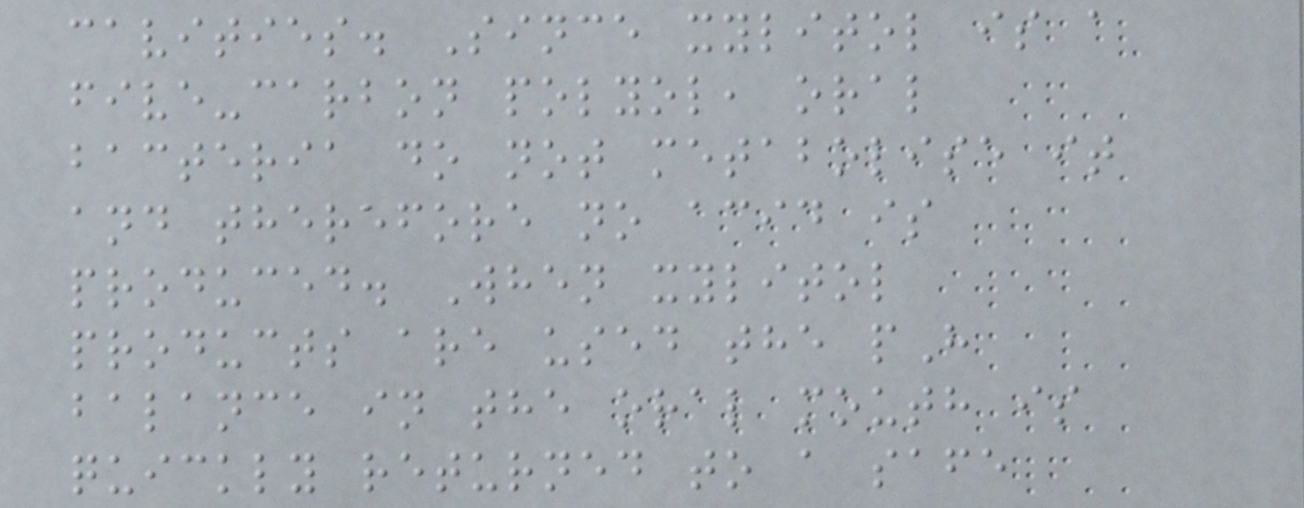cavities. Since xylitol is a
five-carbon polyol, oral
bacteria do not metabolise it
and therefore no acid is
produced. When xylitol
products are used the pH
balance in the oral mouth is
quickly returned to a safe
